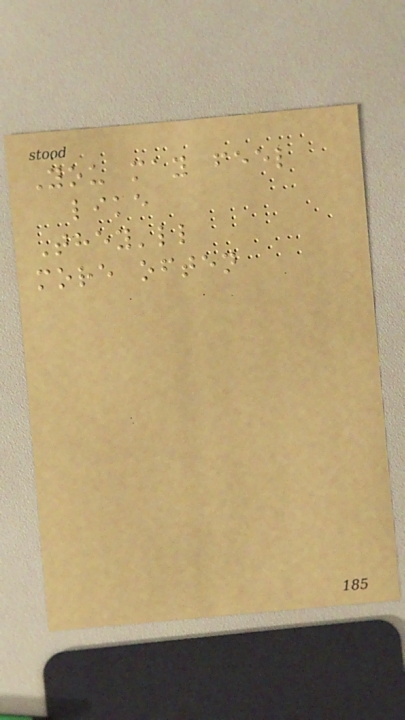You may feel
like
They'll
more often
